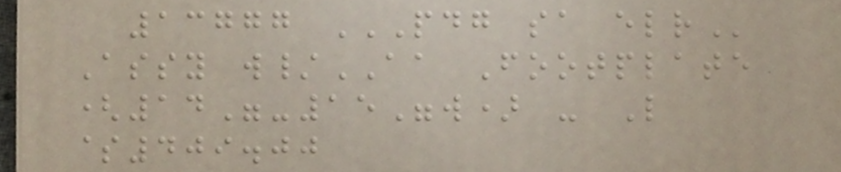13777 PDG SA ELR
Assy w/AA Footplate
(14"-15"w) - L
$409.00
